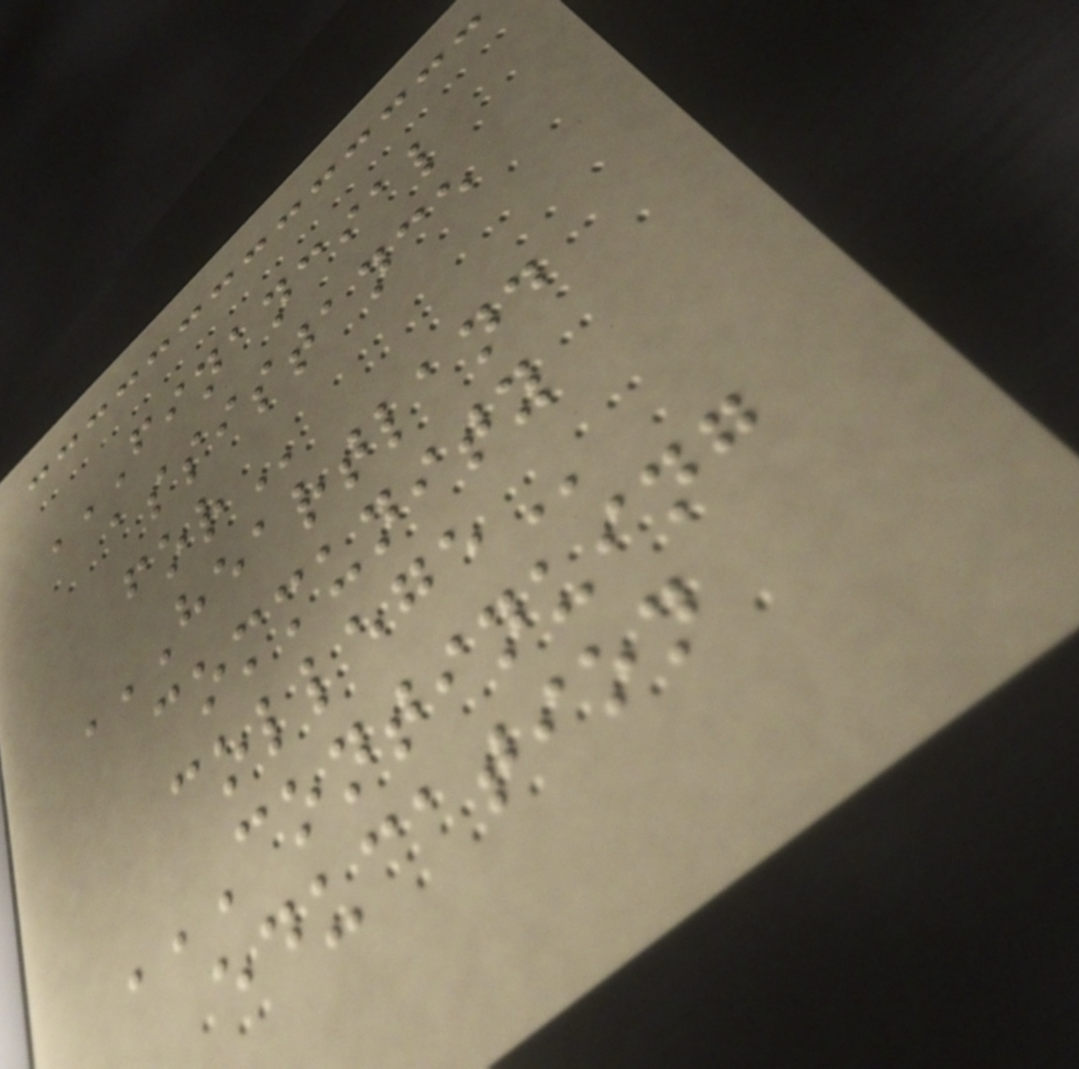FINANCIAL
ASSISTANCE
FOR
HEARTLAND
COMMUNITY
COLLEGE
CONTINUING
EDUCATION
